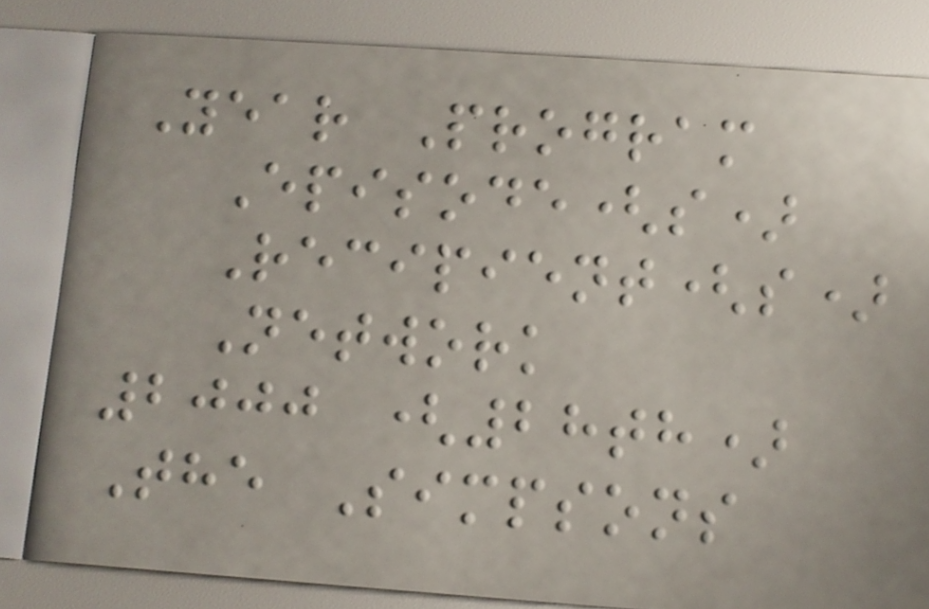Year Program
Episode(s)
Recipient(s)
Network
2000 (28th)
The Simpsons
